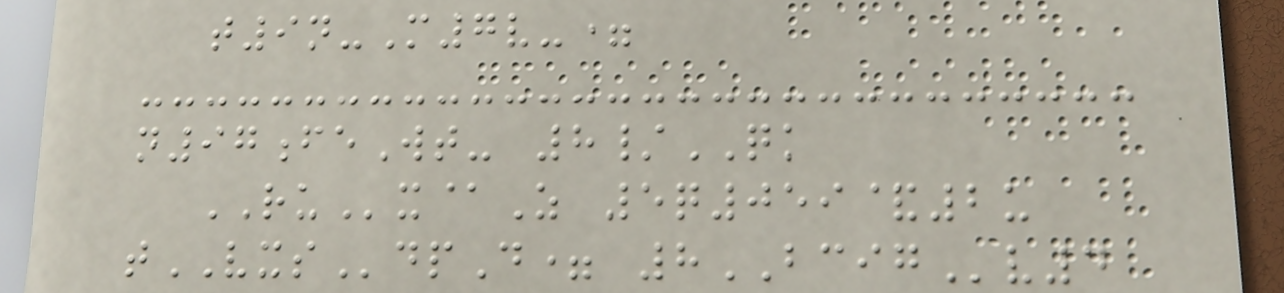t9n-M7v-=
n97feWt- 8/QK
RUx@Z 5q059&2u
tVXSdpD= 8BCIGv4
